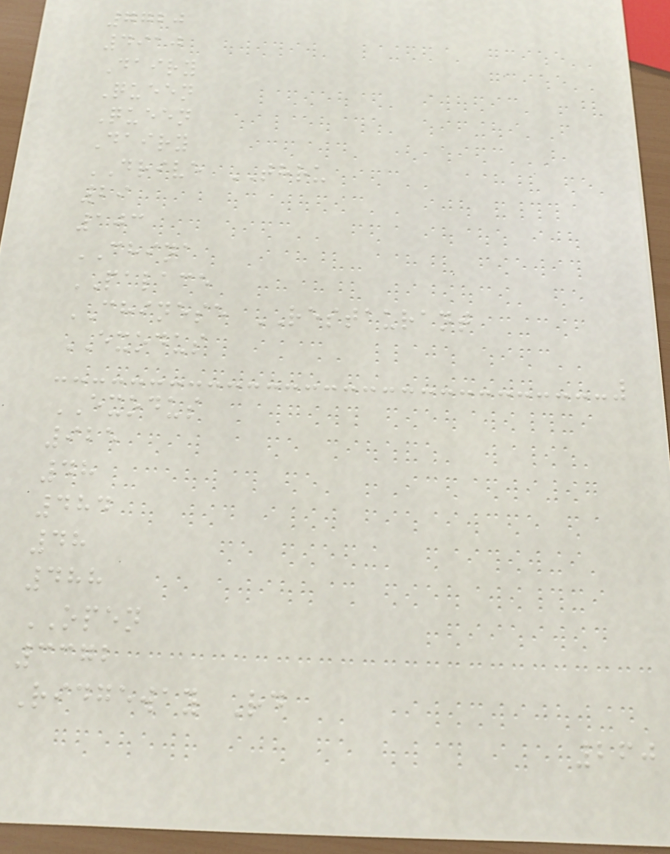7720
4910
Dairy
Queen
Queen
Dairy
DRIVE THRU
29
103
CHINA
PALACE
CHINESE RESTAURANT
EXODUS
EXODUS
925
48
484
48
488
OPEN
3372
Ridgeway Rd
260
